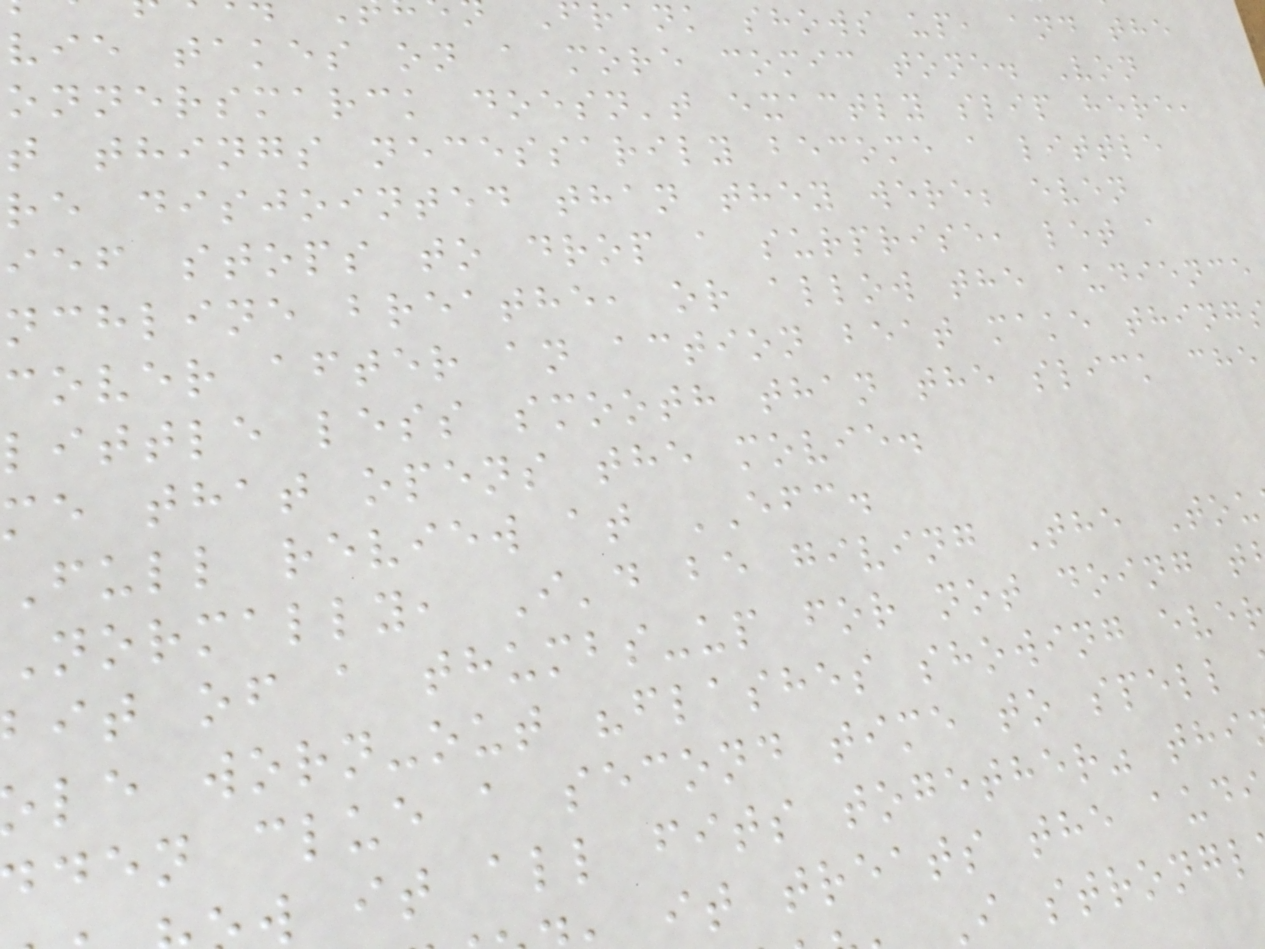rank shows up, and the
vie takes on a more comic tone. Von
onnersmarck doesn't exactly slip here,
t things necessarily become a little
re disjointed than they were; even
ief stops to drop a surprise, let a
nchline breathe, or allow the audience
cover after an action beat make thing
little less smooth than the slick che
me that opens the movie.
Full review at EFC.
Normally, I'd be giving The Tou
it of a thumbs-up for not doing t
le worn-out "flashes showing eve
den clue a second time to spell
w it all fits together" thi
it treats the aud
I strongl
